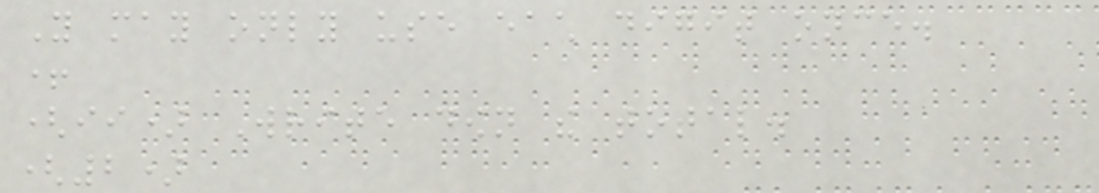You may only use each digit once.
+
(ii) Write down the total.
(2)
